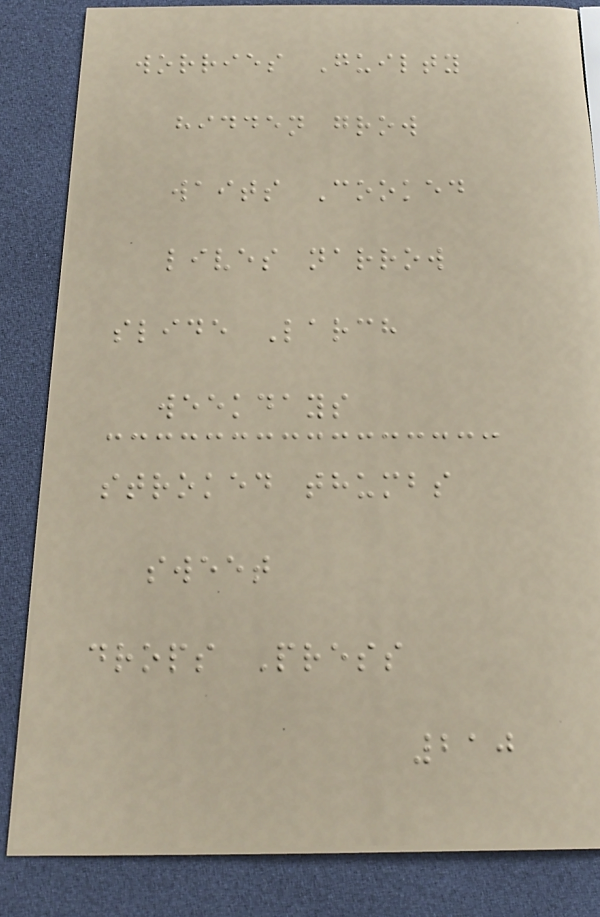worries Guilty
hidden grow
waits Cooked
lives narrow
slide Larch
weekdays
stroked thumbs
sweet
drops Press
210
